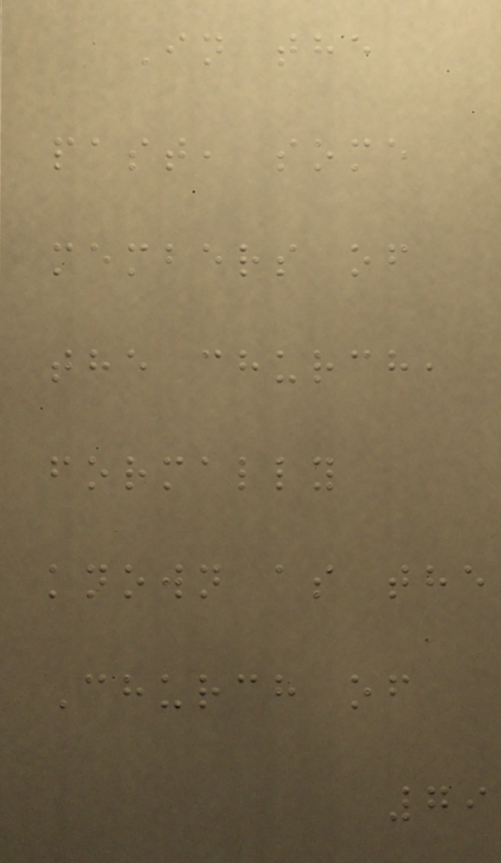In the
past, some
members of
the church,
formally
known as the
Church of
79
